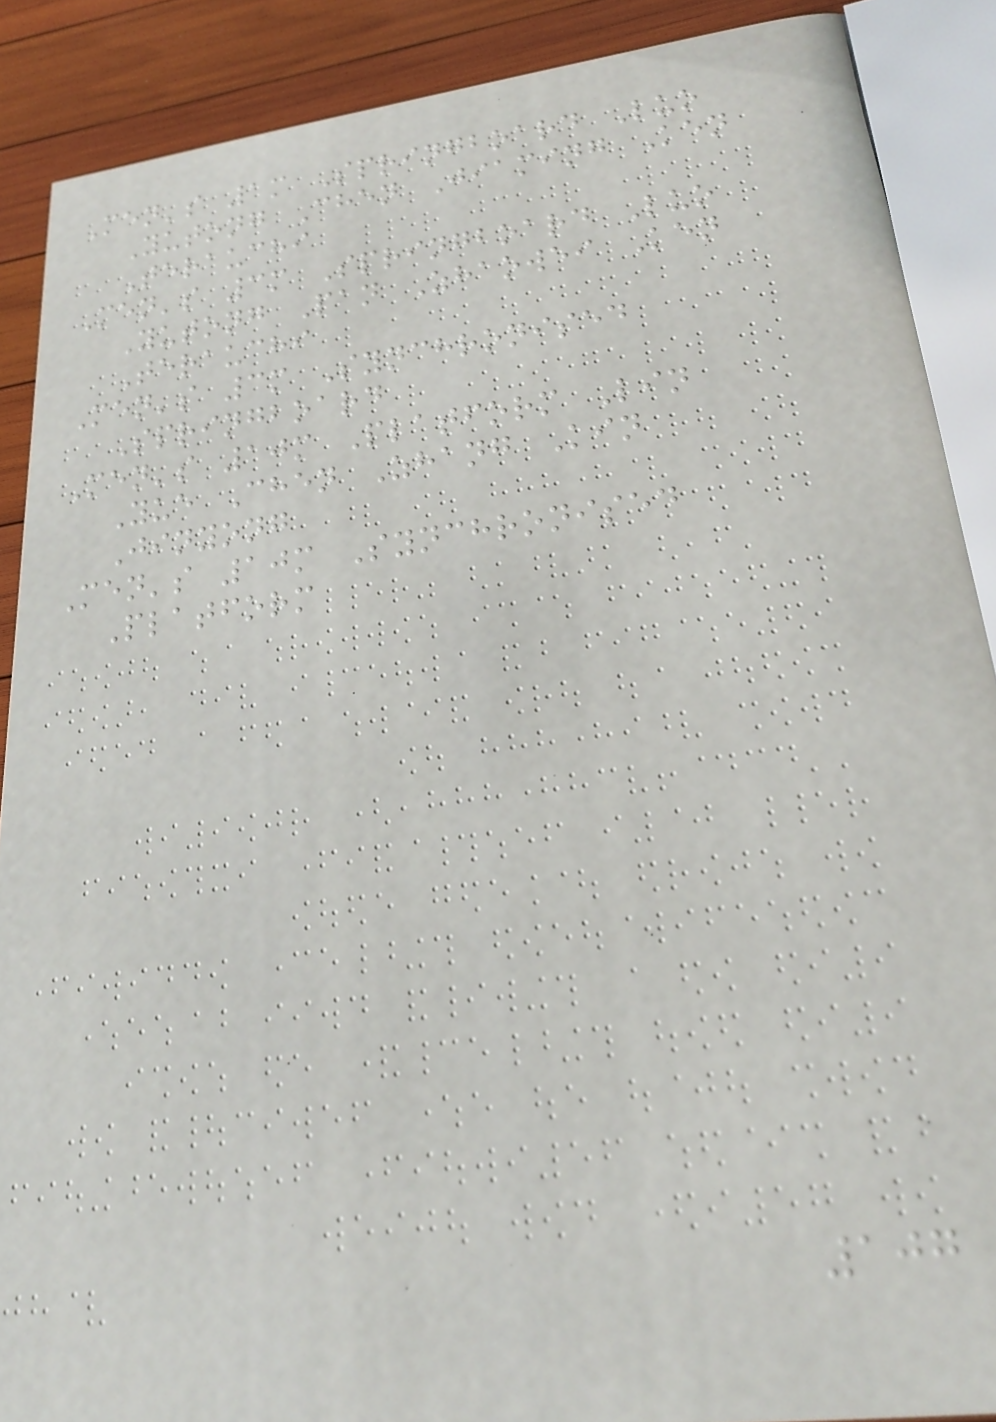Men's 1m Springboard Luo
Yutong Chen Jiaming Ken
Terauchi
Men's 3m Springboard Luo
Yutong Pan Zhaowei Ken
Terauchi
Men's 3m Synchronised
Springboard
Men's 10m Platform Lin
Yue Chen Zhang Kin
Jinyong
Men's 10m Synchronised
Platform
107
